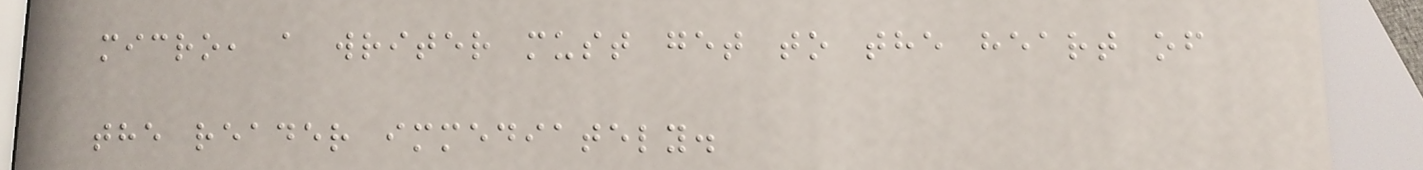micro, a writer must get to the heart of
the reader immediately.
